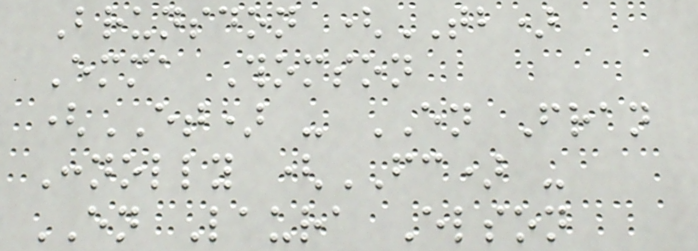Brunsdon (TB)
Emma Thomson
(ET) - EN Fran
Connolly (FC) -
EN Laura Elson
